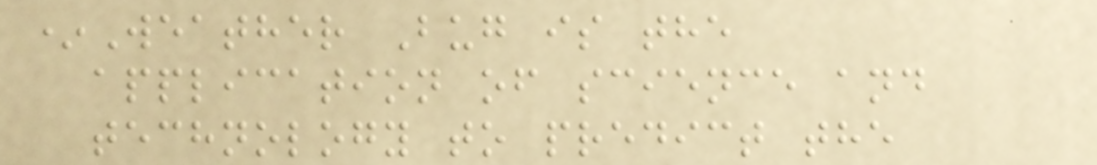*Weather Bug is the
application of science and
technology to predict the
